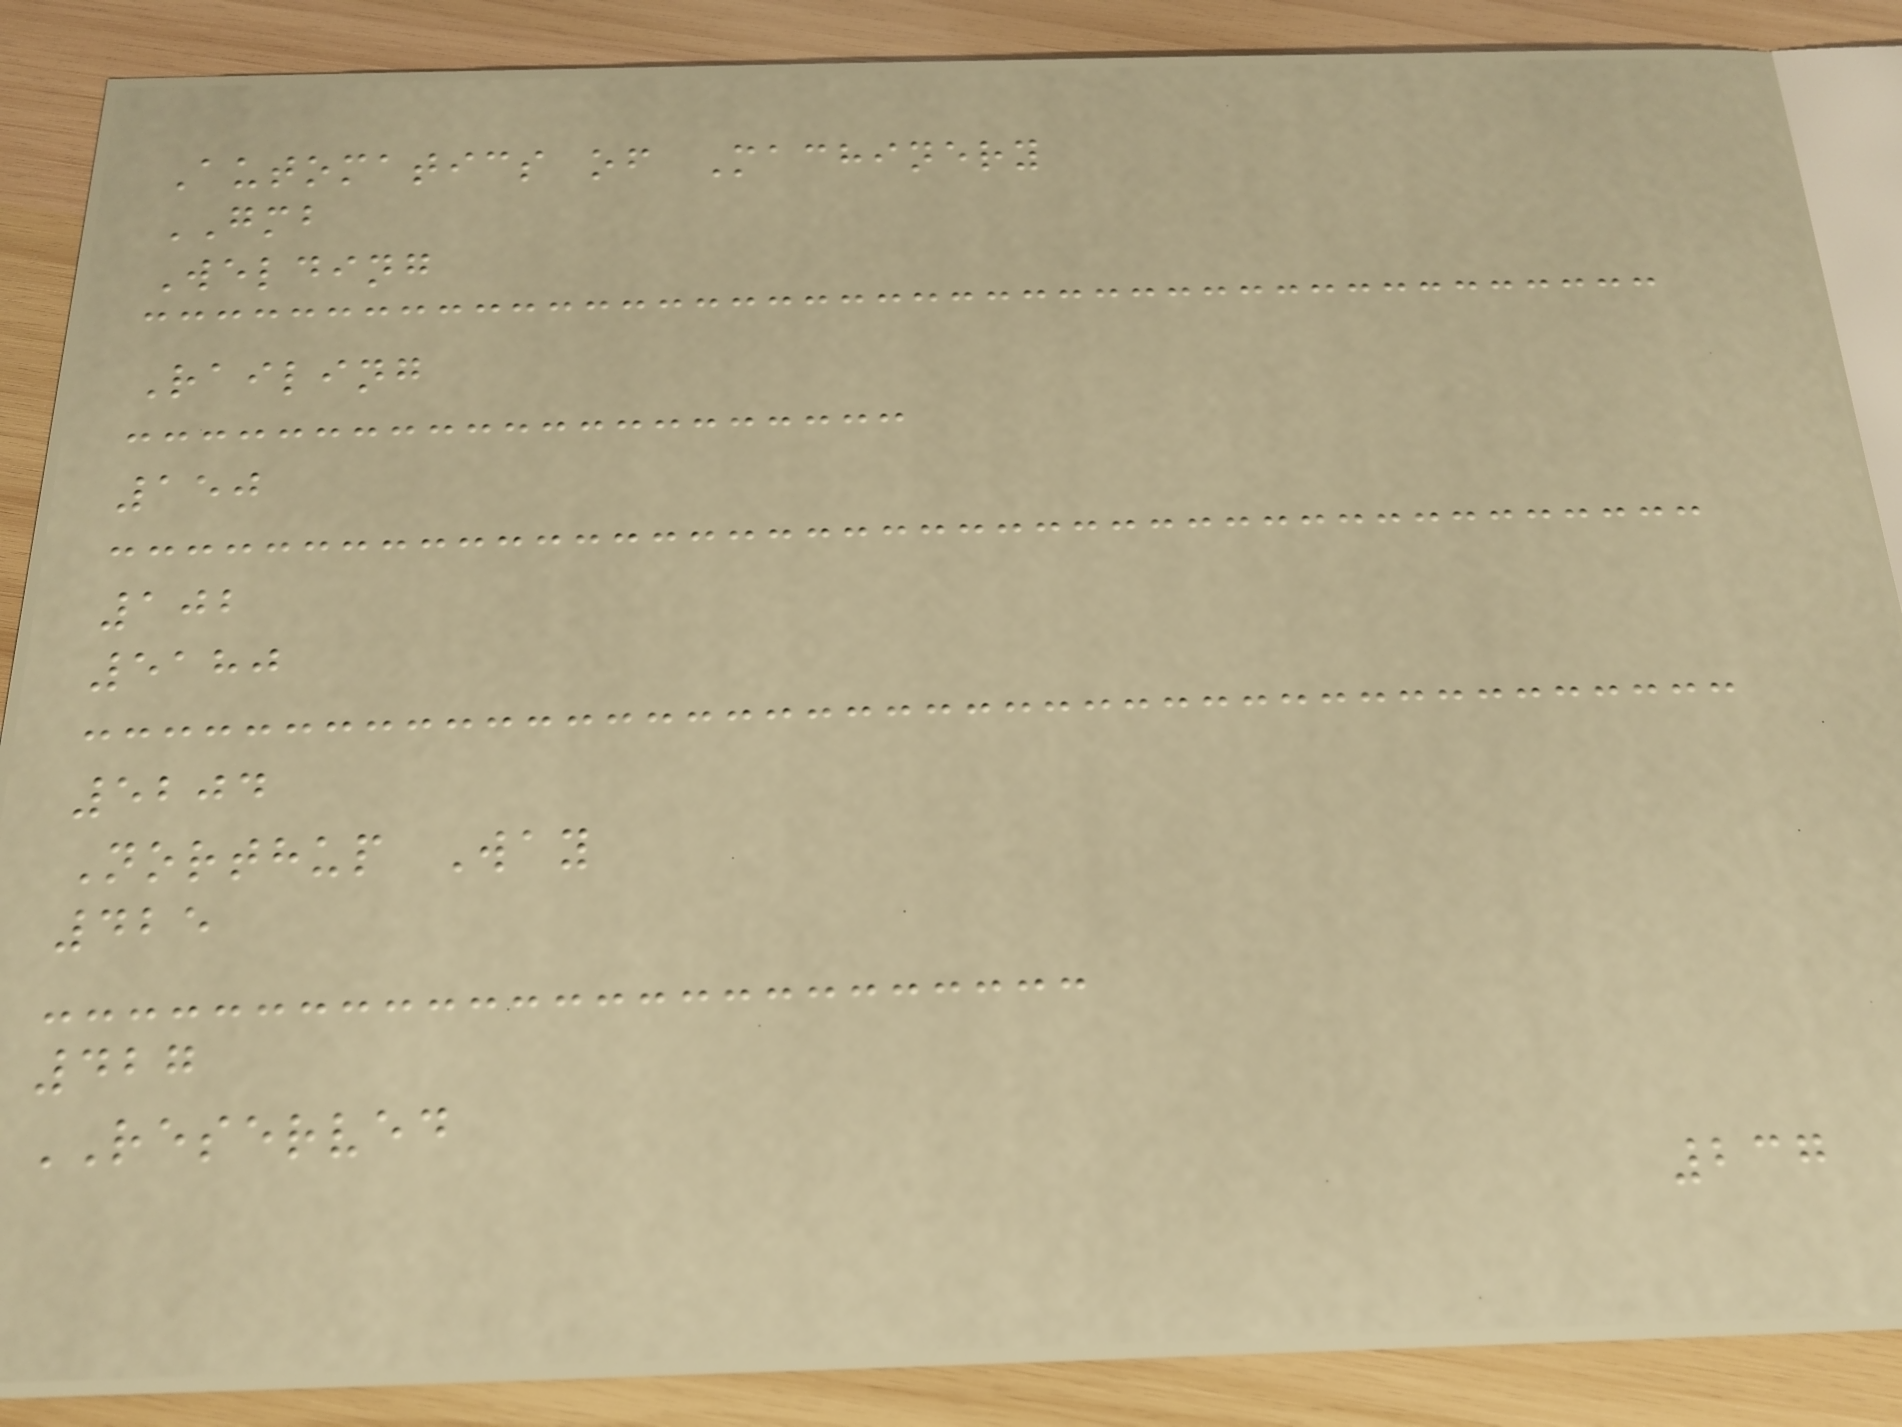Automatics of Machinery
GMB
Welding
Railing
150
102
5180
5204
Northup Way
425
427
RESERVED
237
